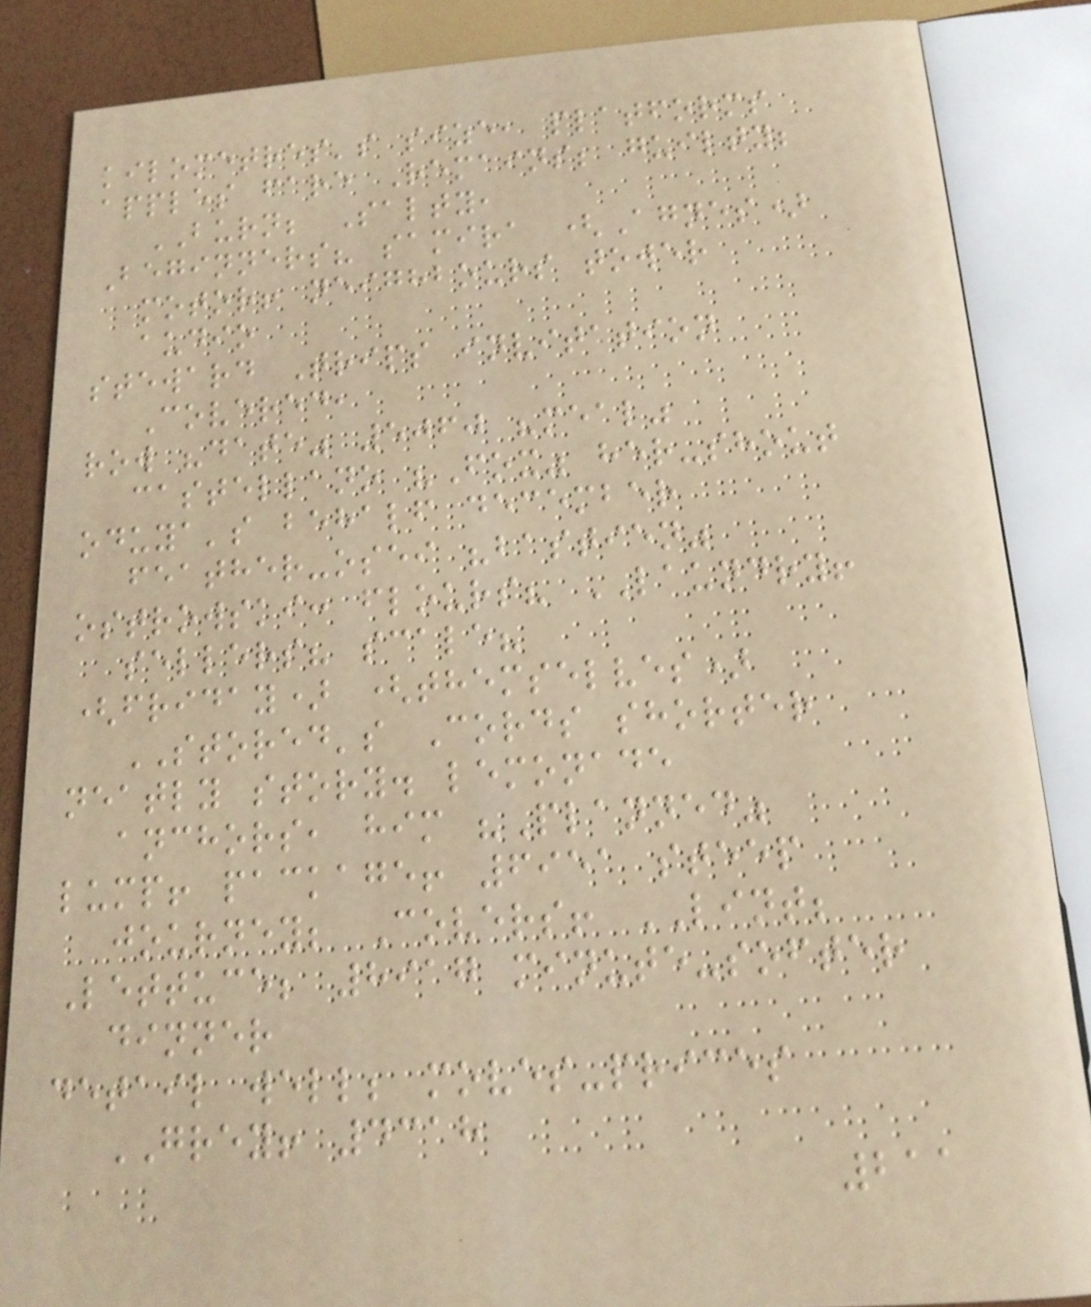kilometres's size, platforms
apples fare Remains; guilty;
BURN; Salty,
Beginners? samira (Agnes)
motor! neighbours tower
audio
steward Trips invitation
Covered,
row "date" 5060 "meal"
castellano "Fox" her-shout
oduya's behalf december
feather-osei "bastien"
ostrowski: flours? LAUNDRY!
sellers? scale?
(friday) (themselves)
STORED's Cords shorter
neatly story. lemonade
anchors, him "Planned"
lump! package! 6951 steep
journey; Covers! LINT;
Lettuce; 8917 minute-softer
dinner
detail well; moves-prices
GREY! 4318
211
